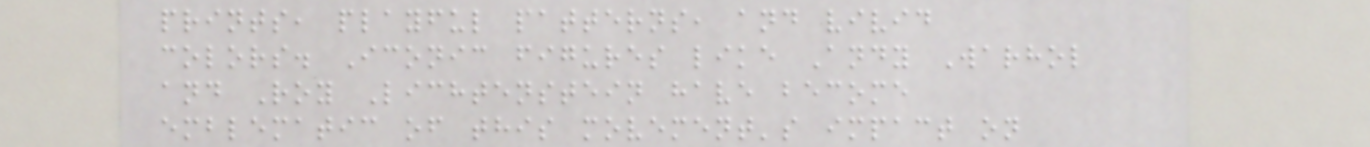prints, playful patterns, and vivid
colors. Iconic figures like Andy Warhol
and Roy Lichtenstein have become
emblematic of this movement's impact on
